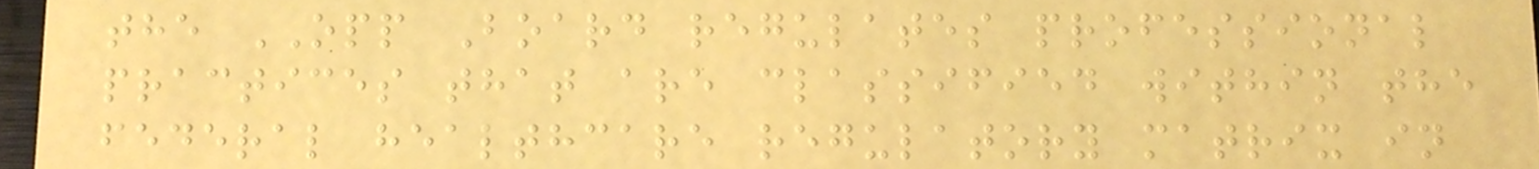the OPP Board regulates professional
practices that are classified within the
federal healthcare regulatory matrix in
